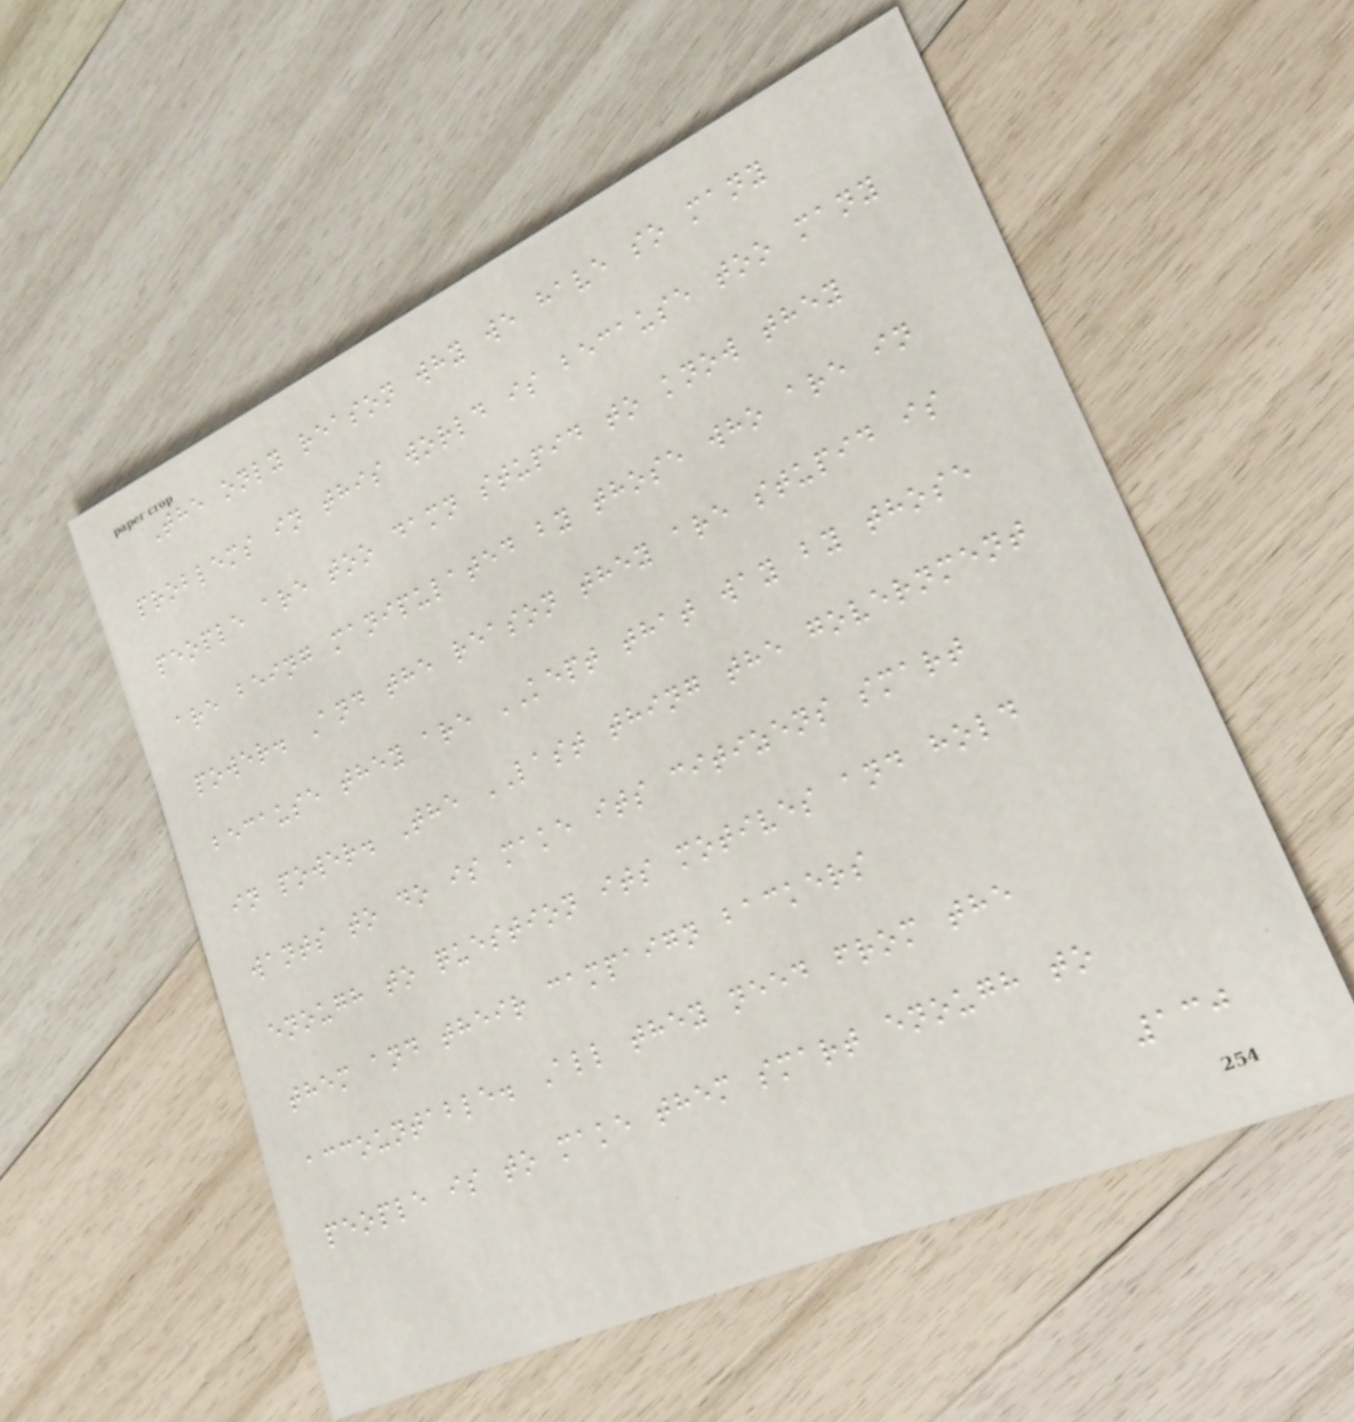The only reason why we have so many
problems in this world is because too many
people are too damn stupid to know they
are being manipulated by those who are in
power. And the reason they are stupid is
because they are KEPT that way by those
in power. The LAST thing the government
wants to do is make its citizens smart
enough to question its motives and hold
them and their campaign backers
accountable. All they need from the
people is to make them smart enough to
130
